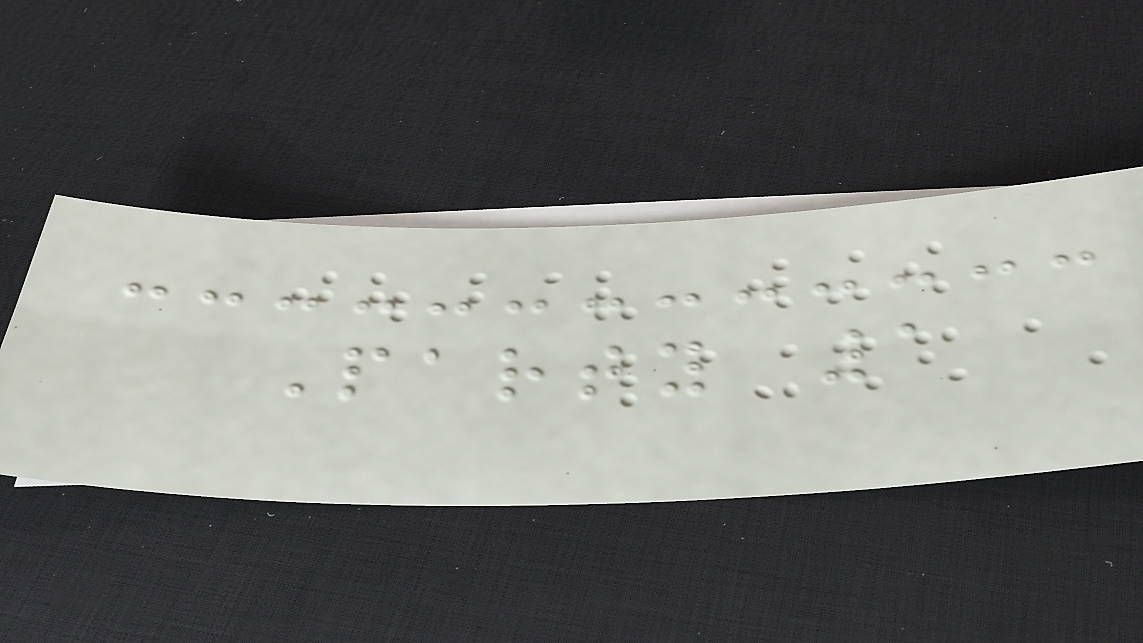Party 1
